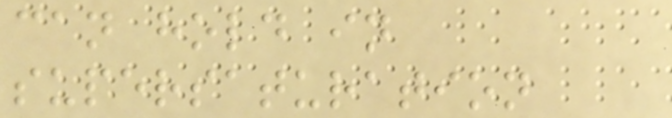can hold in
supersaturation
